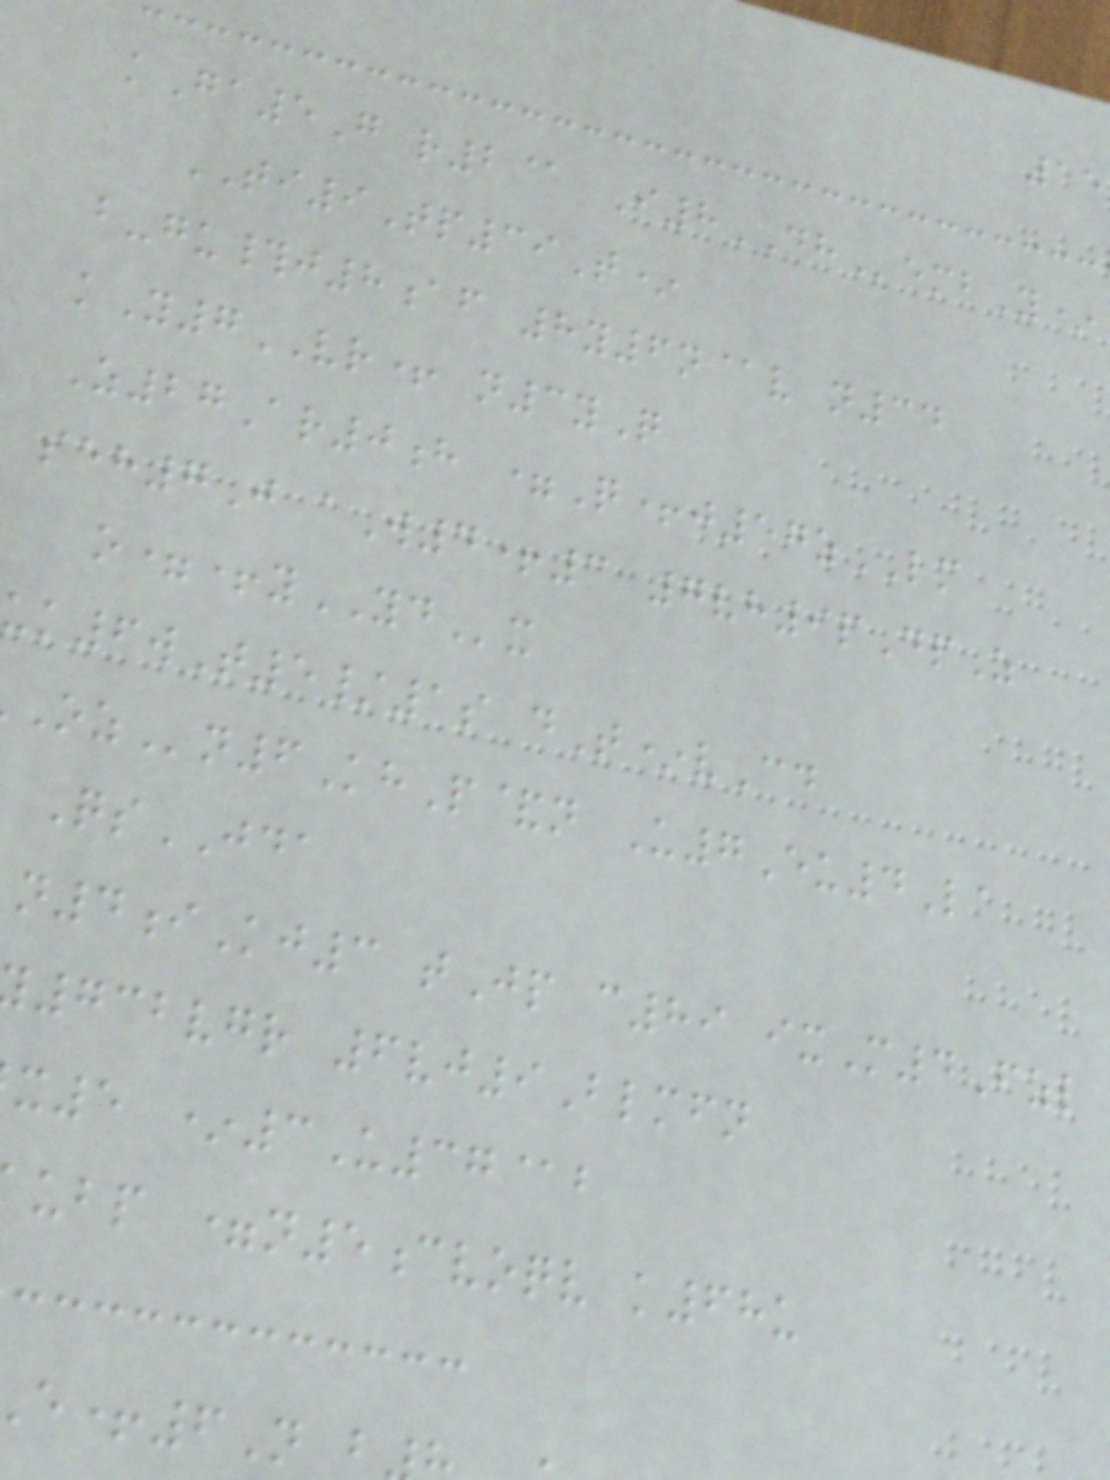kGa5G r2@ I8DHembY*
TI9Tp39T*
b-gu#j8af 8y6n@v n34
kY7VR+ n3yQ
Z27Ar0h =Q+j57zLM
seh7J aW4+3 7vh9pDpZ
o=+yYDx
uk6wT5/1s dT*vCd
n6KhP&n U7Eu4La
QsJDA
n4iKj3 tJp c89 ixM4Fzl
732vgr 6vj9Blmfn
x5 *3U37@b
ubp =n5cvoqv k68u
+6N b
